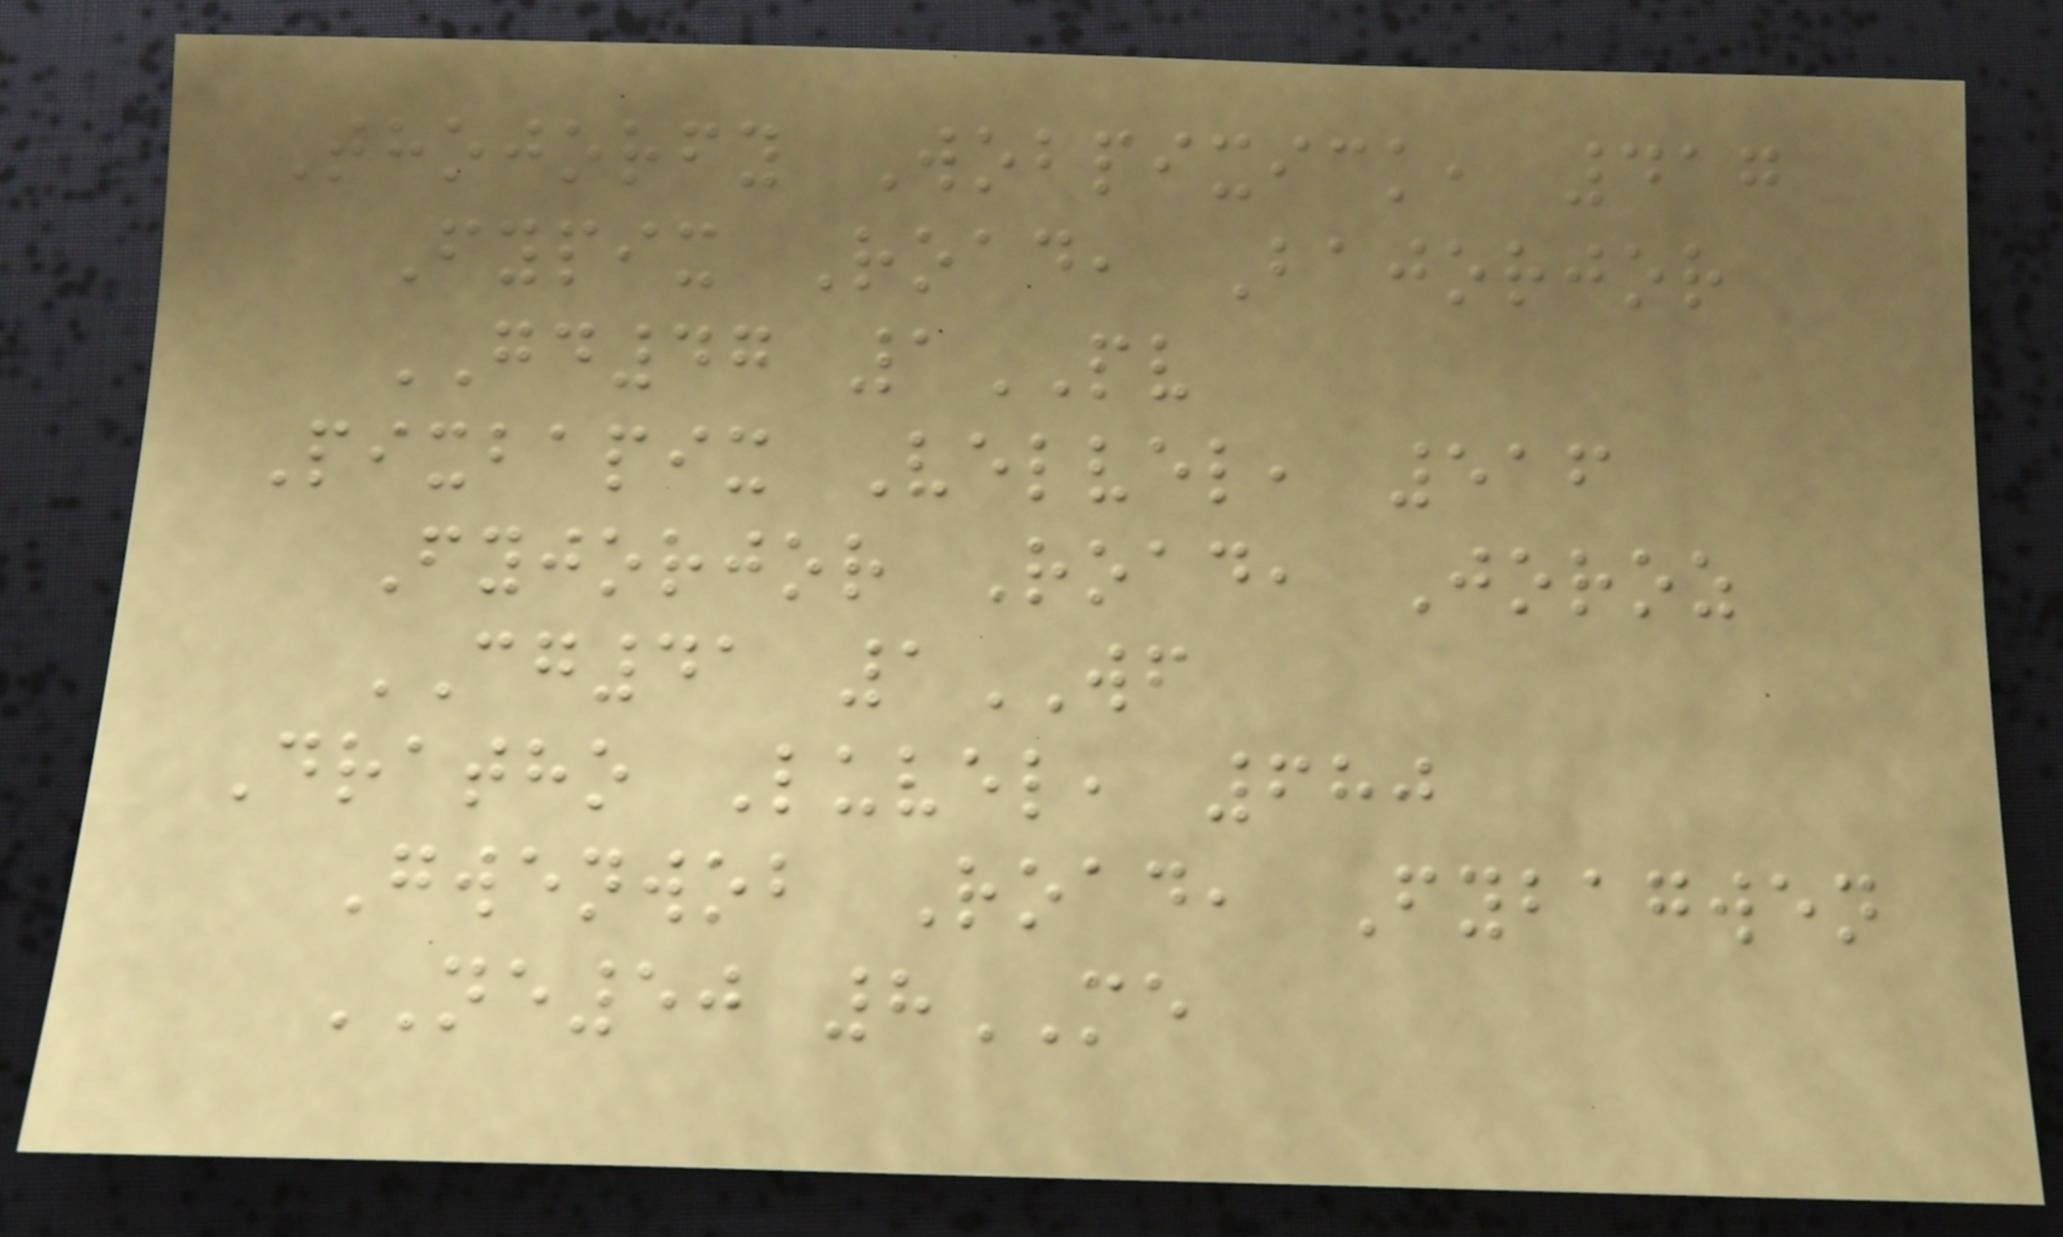Thojorfy Wobpixick, 417
Fypix Road, Bajorjor
GD47 1PV
Pixbapix Velvel, 516
Fyjorjor Road, Joroz
CG41 1WF
Dratho Luvel, 680
Gwenwob Road, Fybagwen
NE50 8ME
